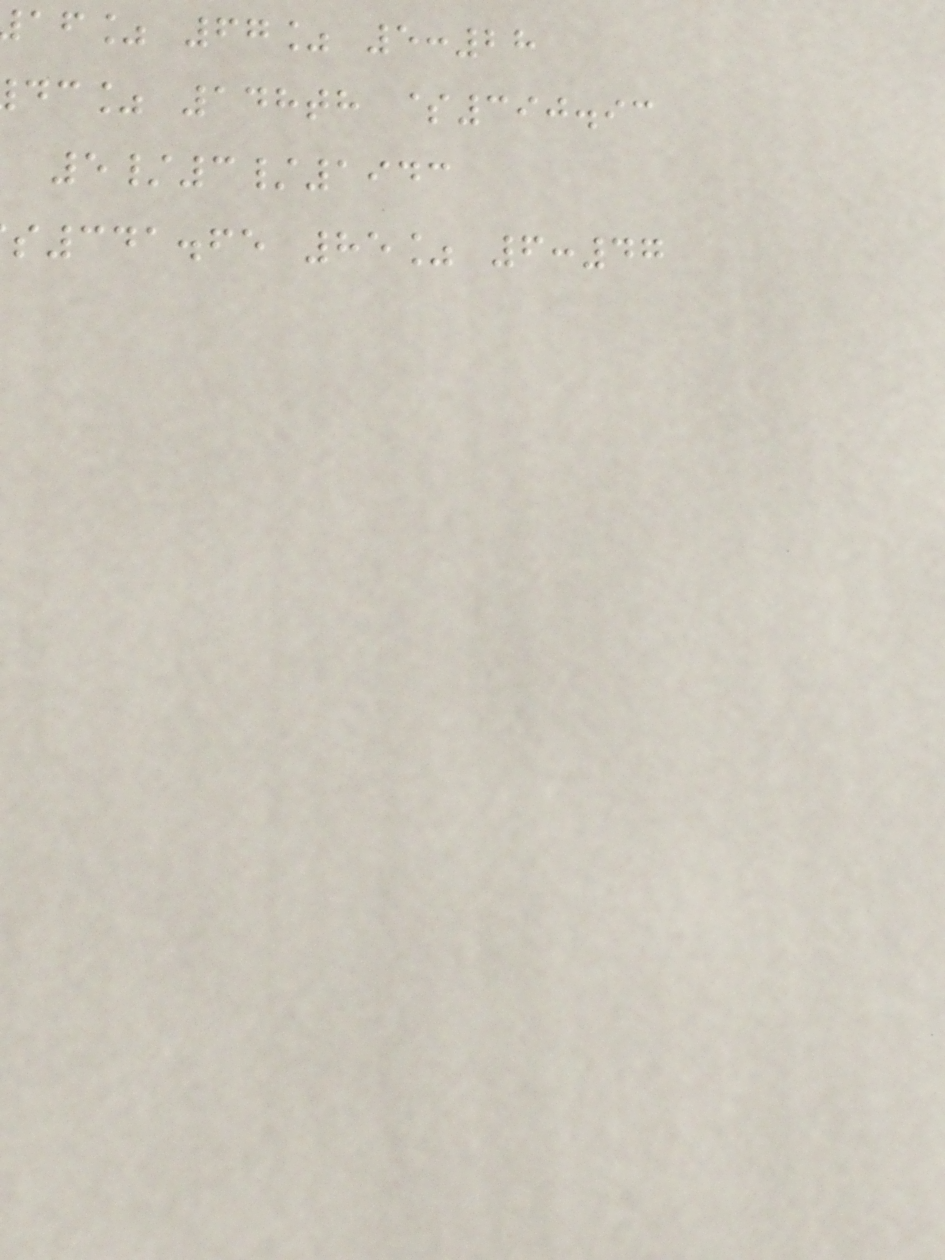af% 67% 5:28
dc% 148th $390.93
5/3/1943
341.65 85% 6:47
